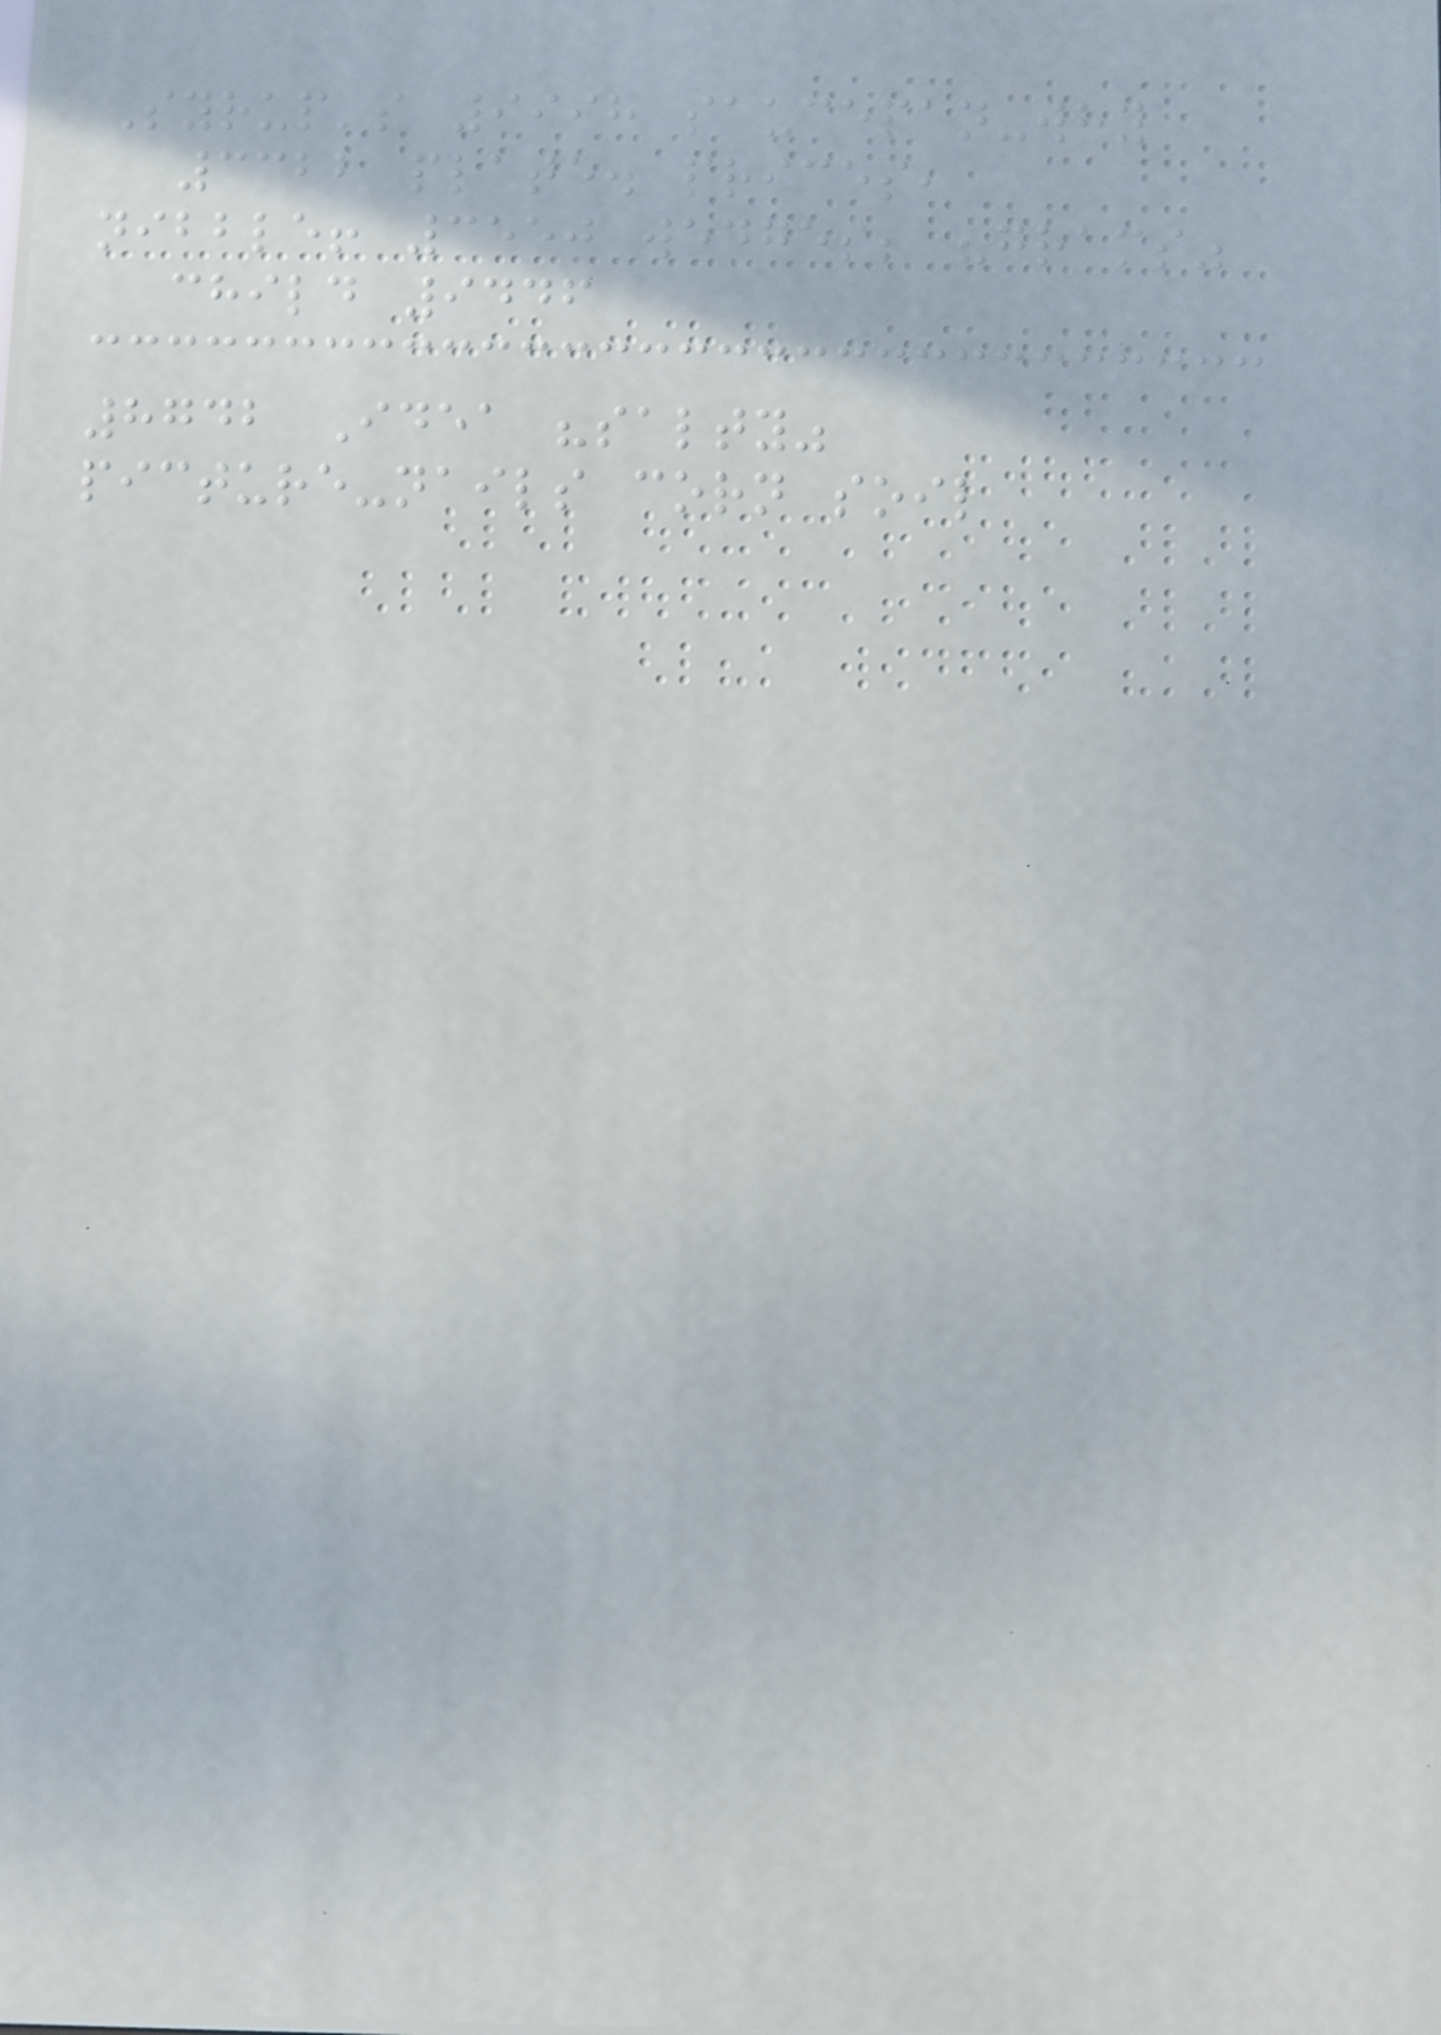Syrup's 9998 saucepan-why
3322 plate. prices,
nibble! 3550 wedges; "grams"
child 9446
8742 Idea "salty"
picture-nails corn soil
